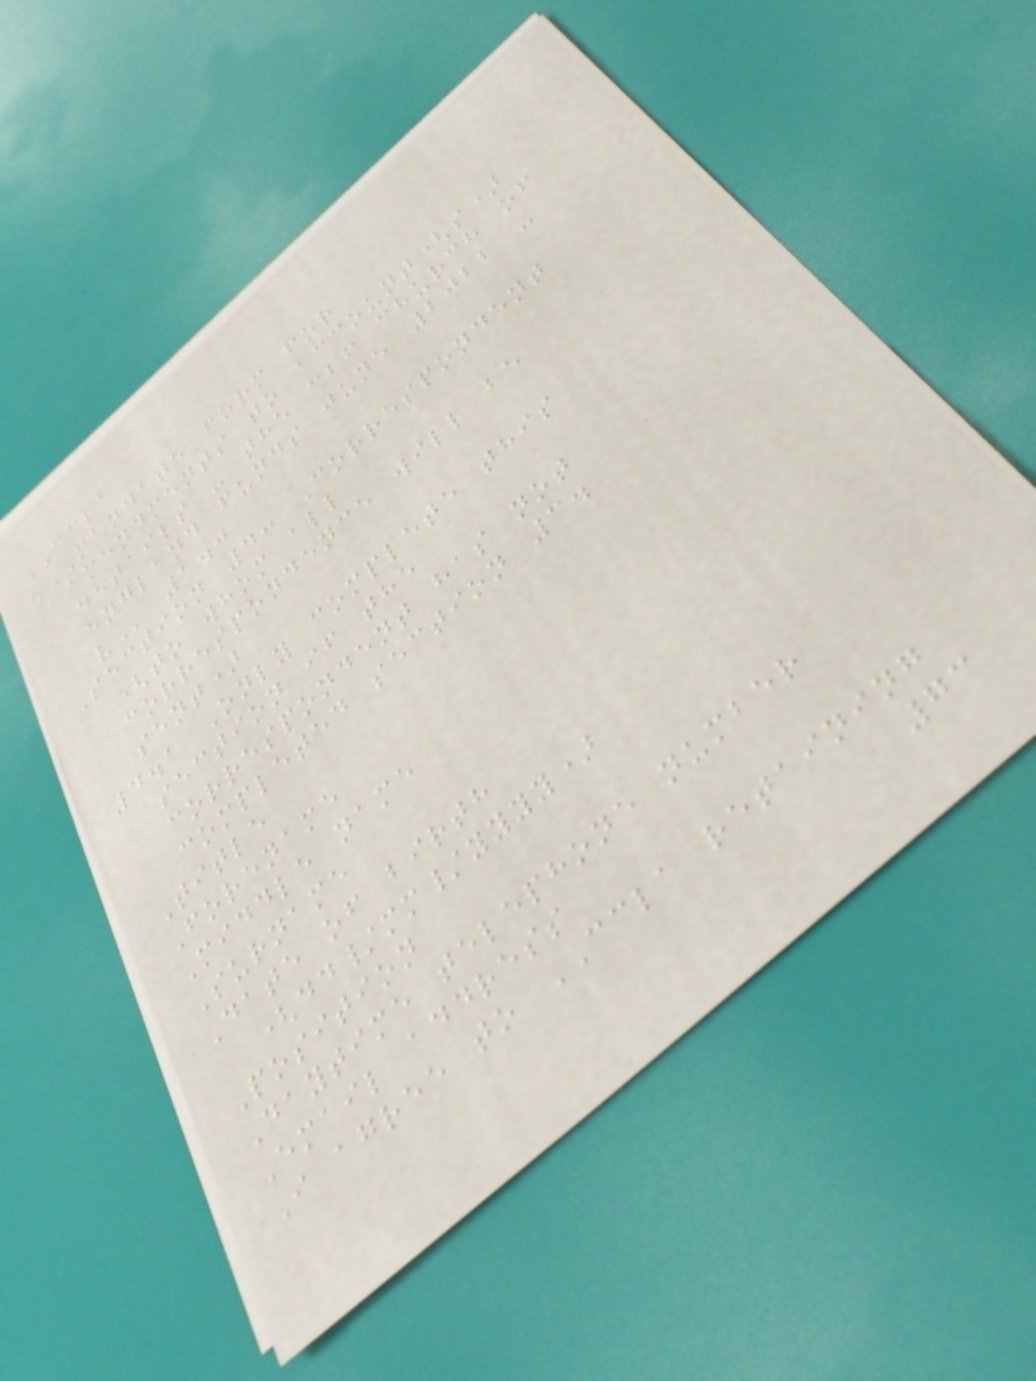CCLA
MANDATE FORM FOR
AMENDMENTS TO ACCOUNT(S)
DETAILS - THE CBF CHURCH OF
ENGLAND FUNDS JUNE 2022 -
V 1.0
Section 4: Correspondent
(to whom all
correspondence will be
sent)
4.1 Only complete this
section if the
correspondent has not
completed section 3.
Title
Forename
Middle name
Surname
Date of birth
(dd/mm/yyyy)
Position
Daytime telephone number
Email address
I agree to CCLA retaining
73
